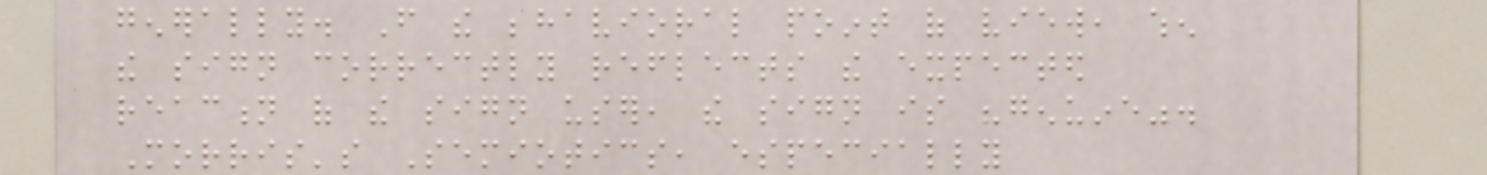generally. From the behavioral point of view, when
the sign correctly reflects the expected
reaction of the sign user, the sign is "genuine".
Morris's Semiotics, especially
